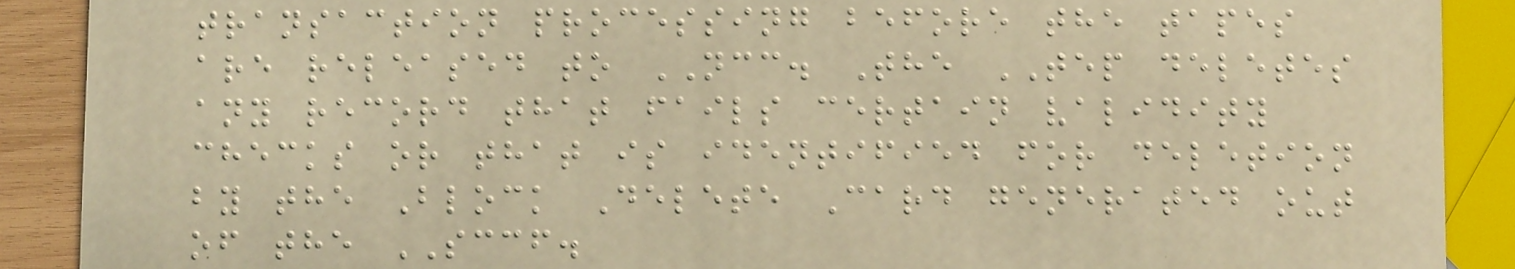transaction processing before the tapes
are released to NCC. The TEP deletes
any record that fails certain validity
checks or that is identified for deletion
by the Block Delete Card generated out
of the SCCF.
